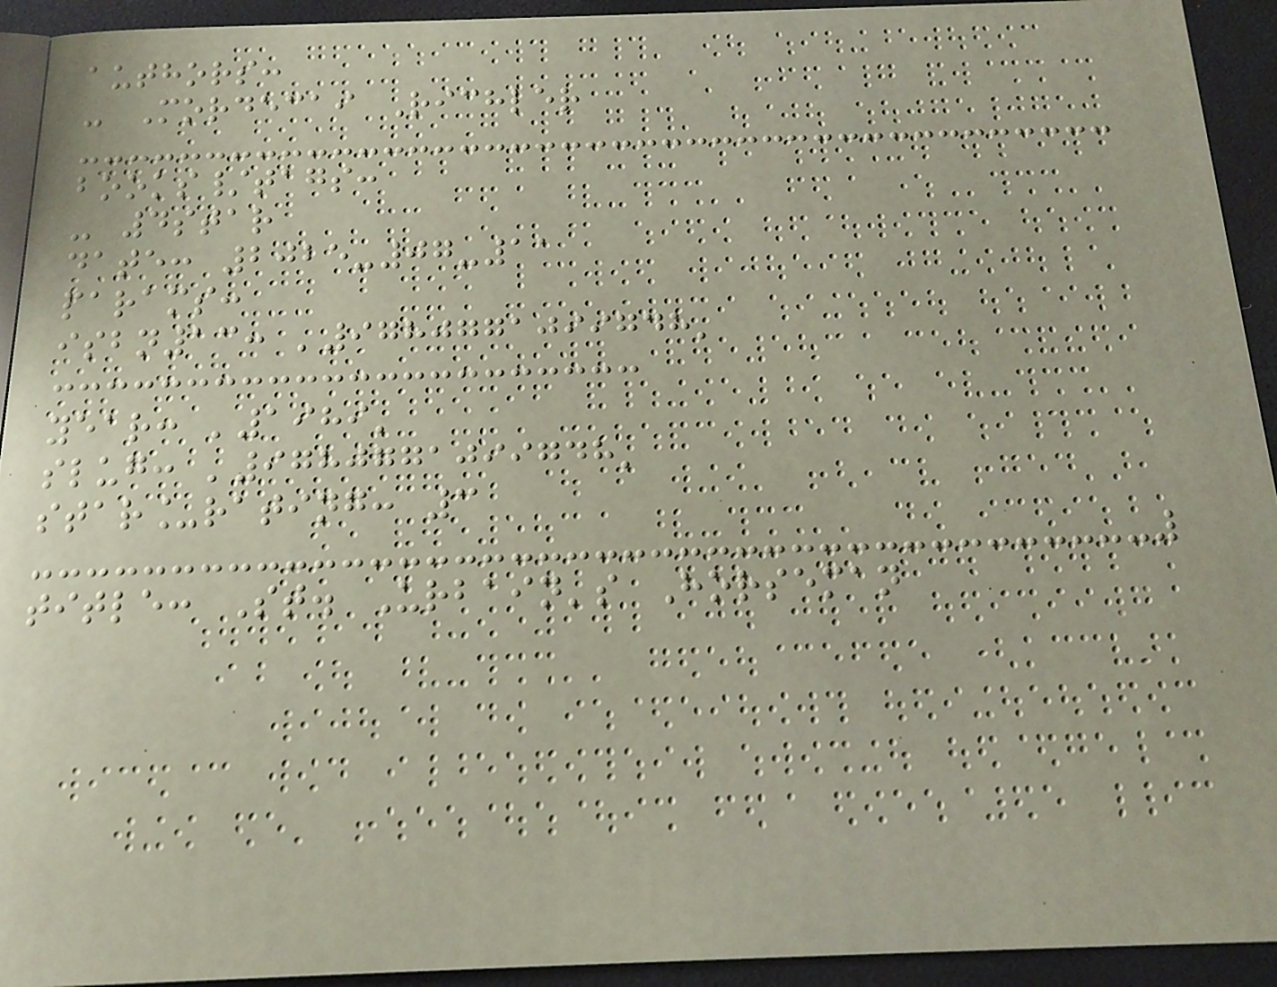authors:
- Mordecai Richler
books/tags:
- 4star
date: 2025-07-11
params:
isbn13: '9780771099748'
year: '1989'
slug: '9780771099748'
star_rating: 3
title: St. Urbain's Horseman
